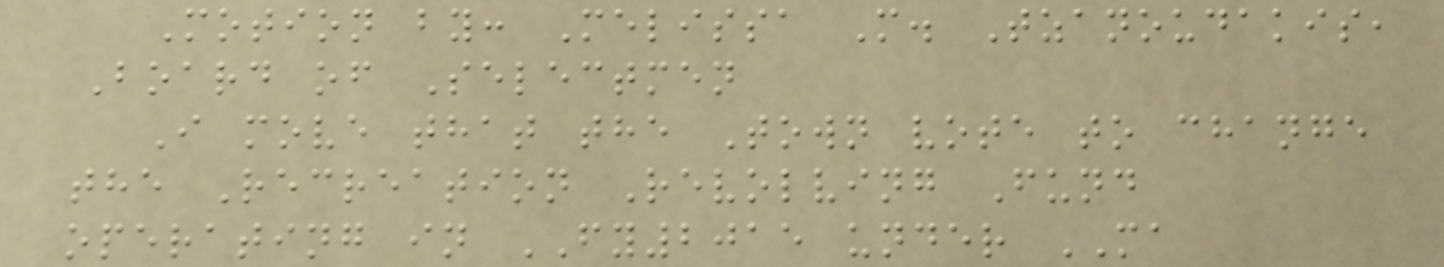Motion by: Melissa M. Tzanoudakis,
Board of Selectmen
I move that the Town vote to change
the Recreation Revolving Fund
operating in FY2015 under MA
